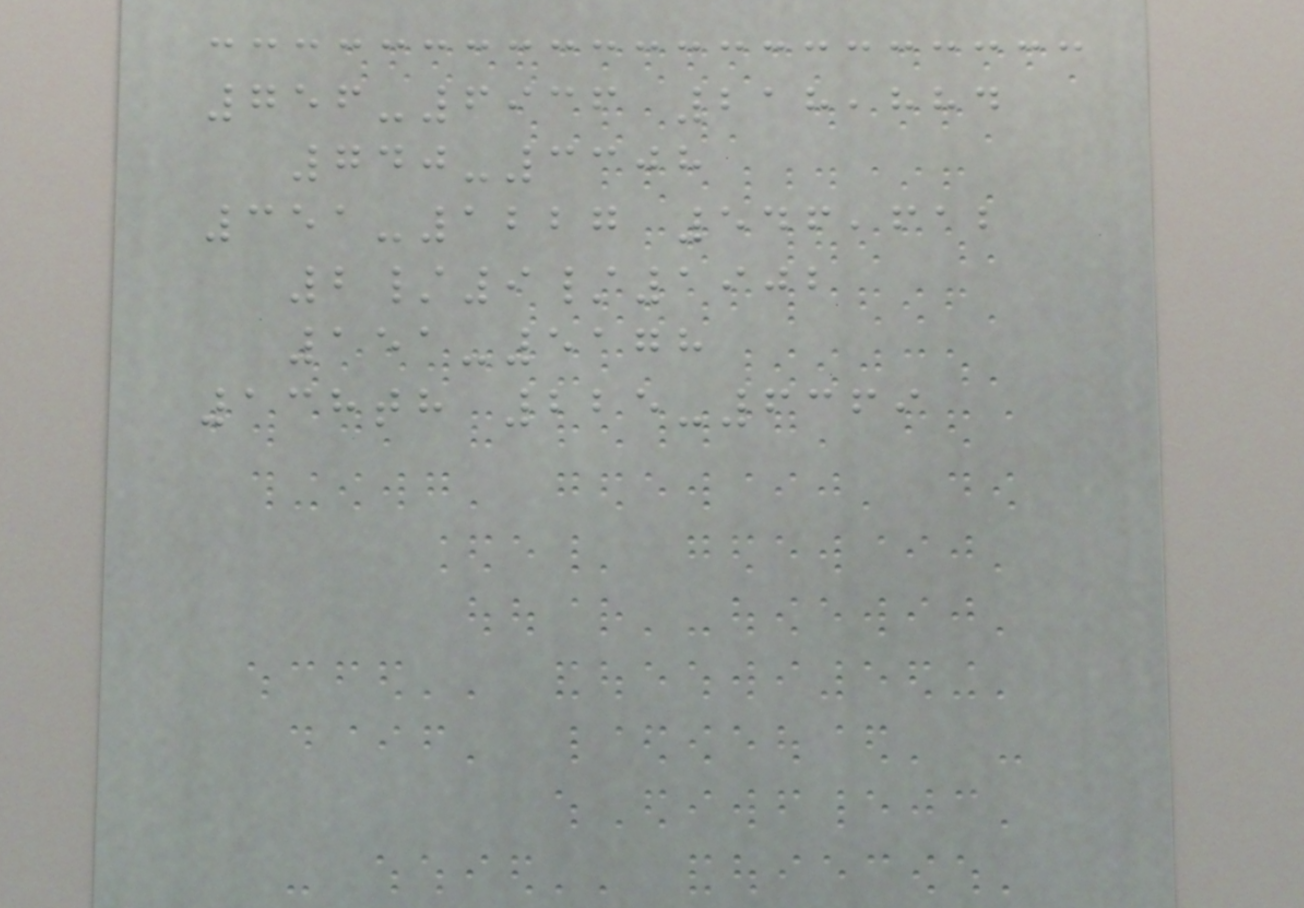756-6936 218,884
740-3308
351-1227 546,612
2/9/1902
151-5178
138th 225-6369
